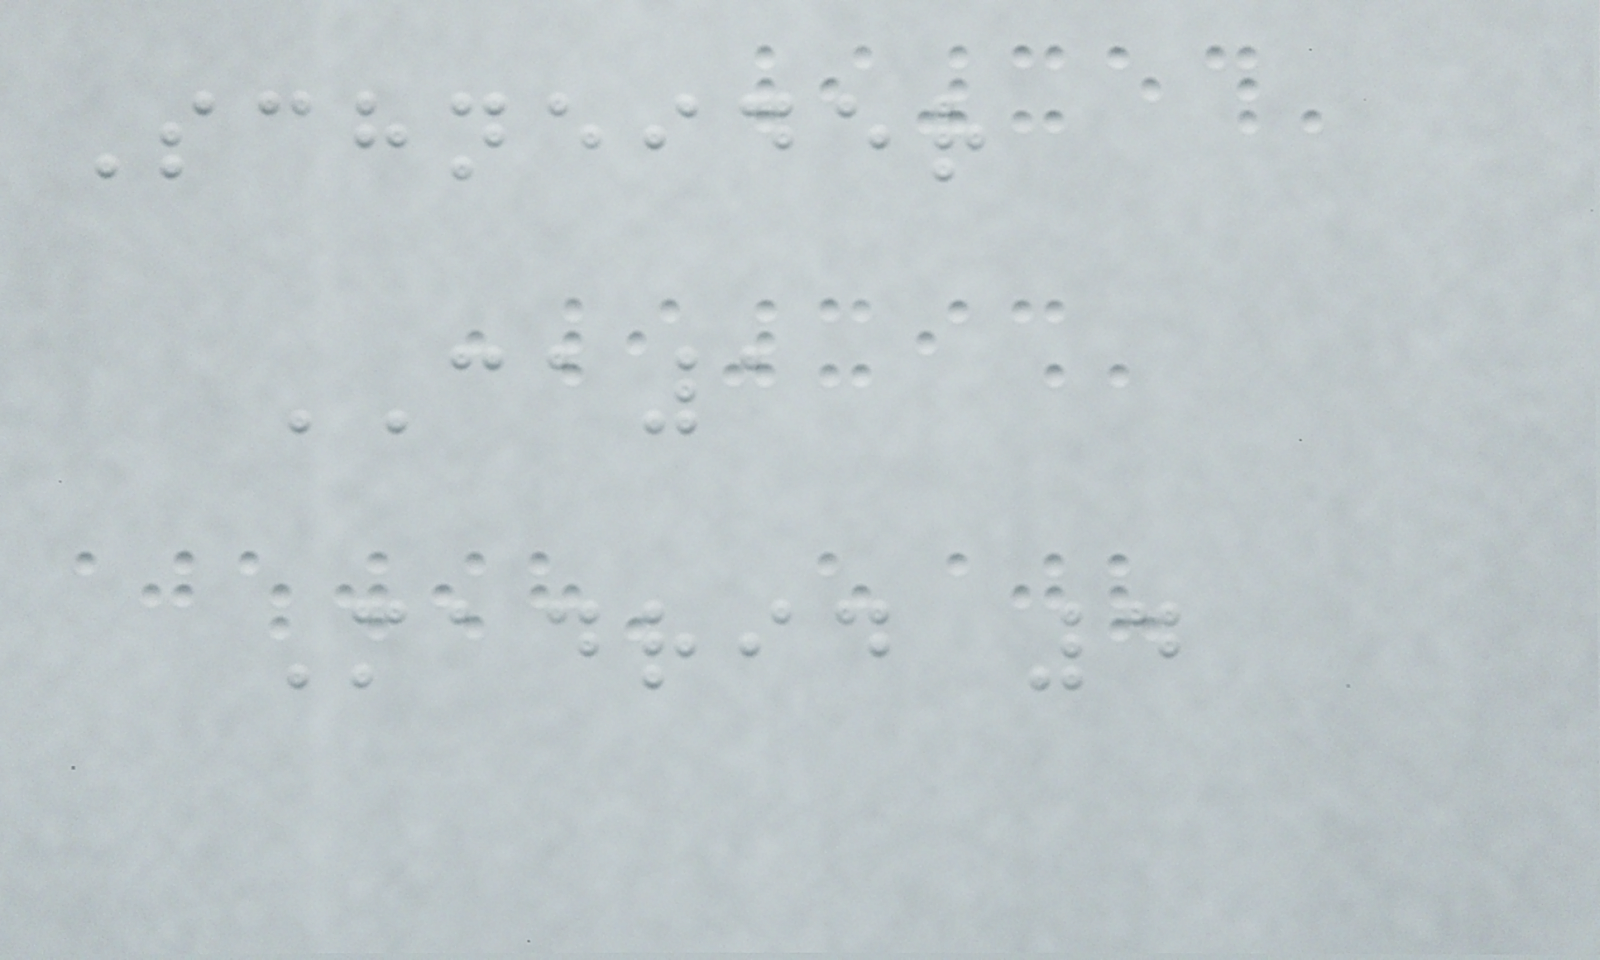Schneider
CA1
Madrid 4
